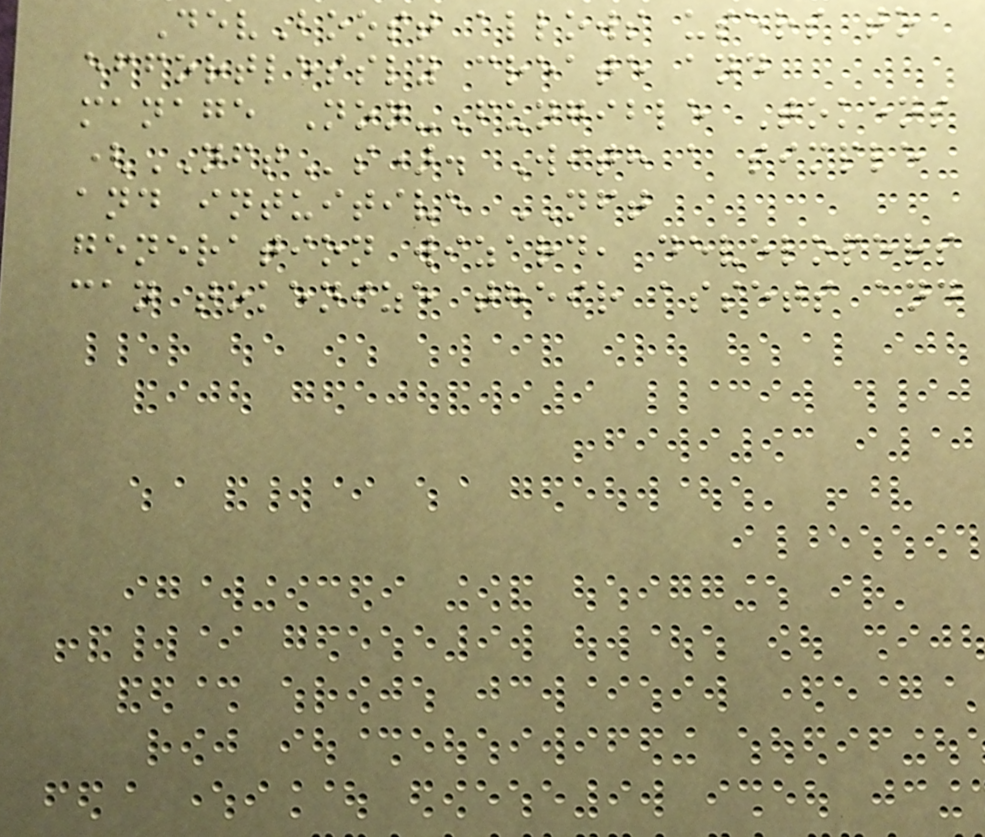DevBoost allows users to
effortlessly create and
manage Non-Fungible Tokens
(NFTs). With a simple
and intuitive NFT
generation wizard, developers
can tokenize their assets and
